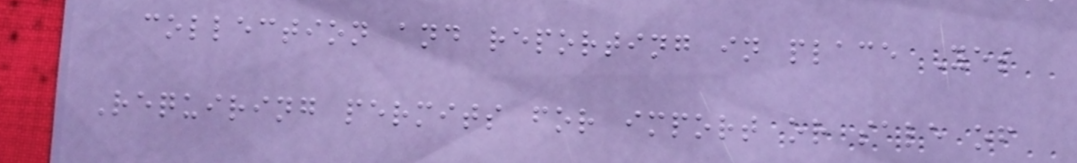collection and reporting in place Yes
Requiring permits for import or sale of
